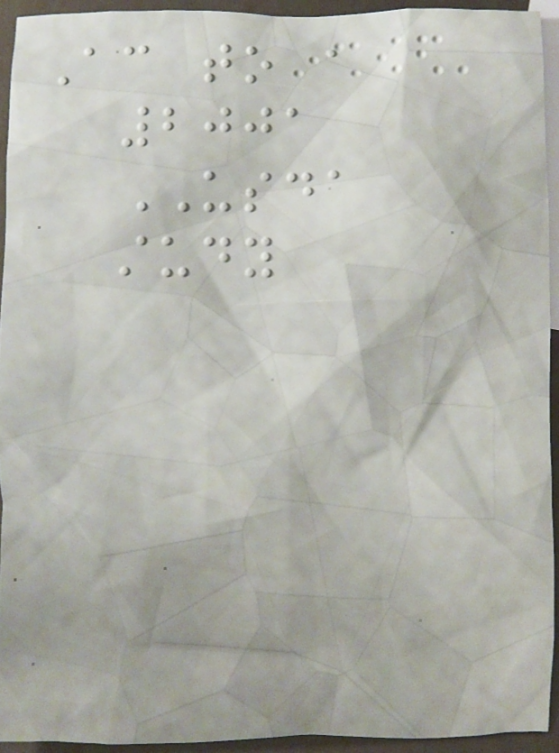According to a
2001
USDA
study
